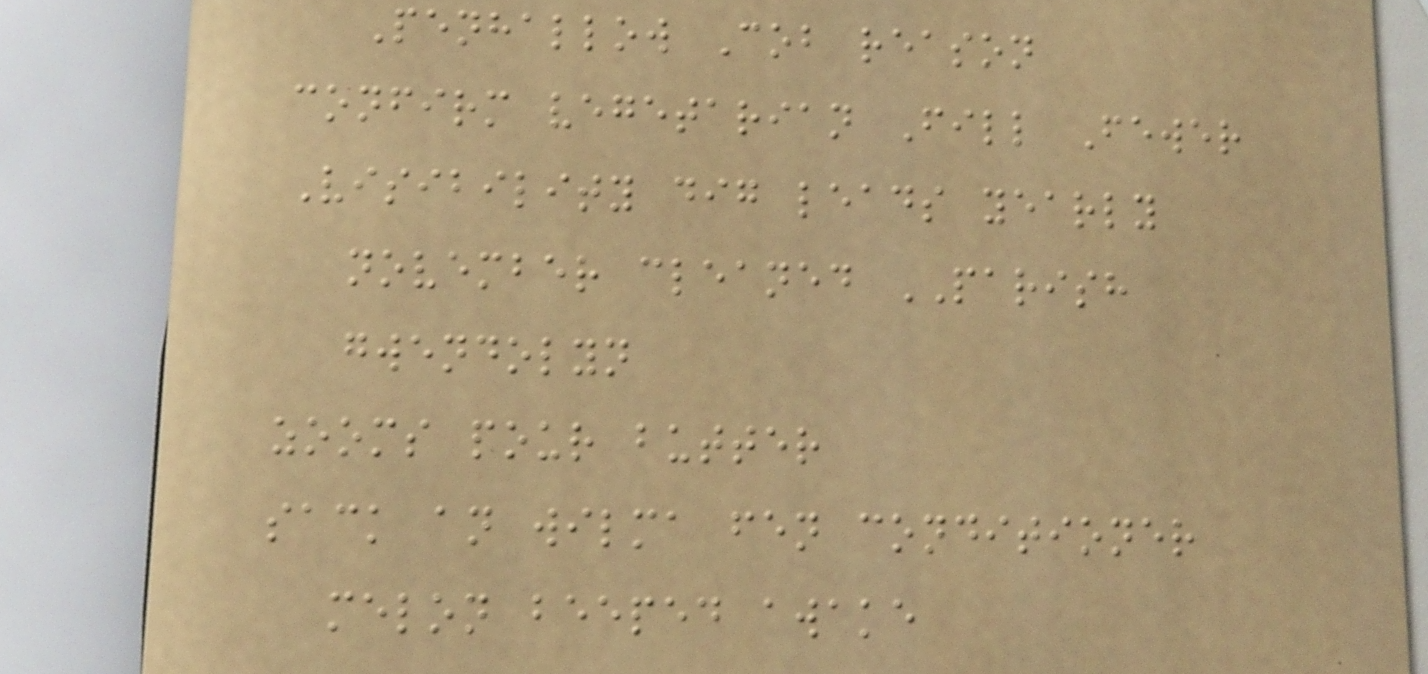Penhallow Cob reason
confirm vegetarian Fill Fewer
Visibility dig leads yearly
november cleaned PARISH
gwendolyn
zooms pour butter
sack an wilma fen conditioner
melon beeped awake
